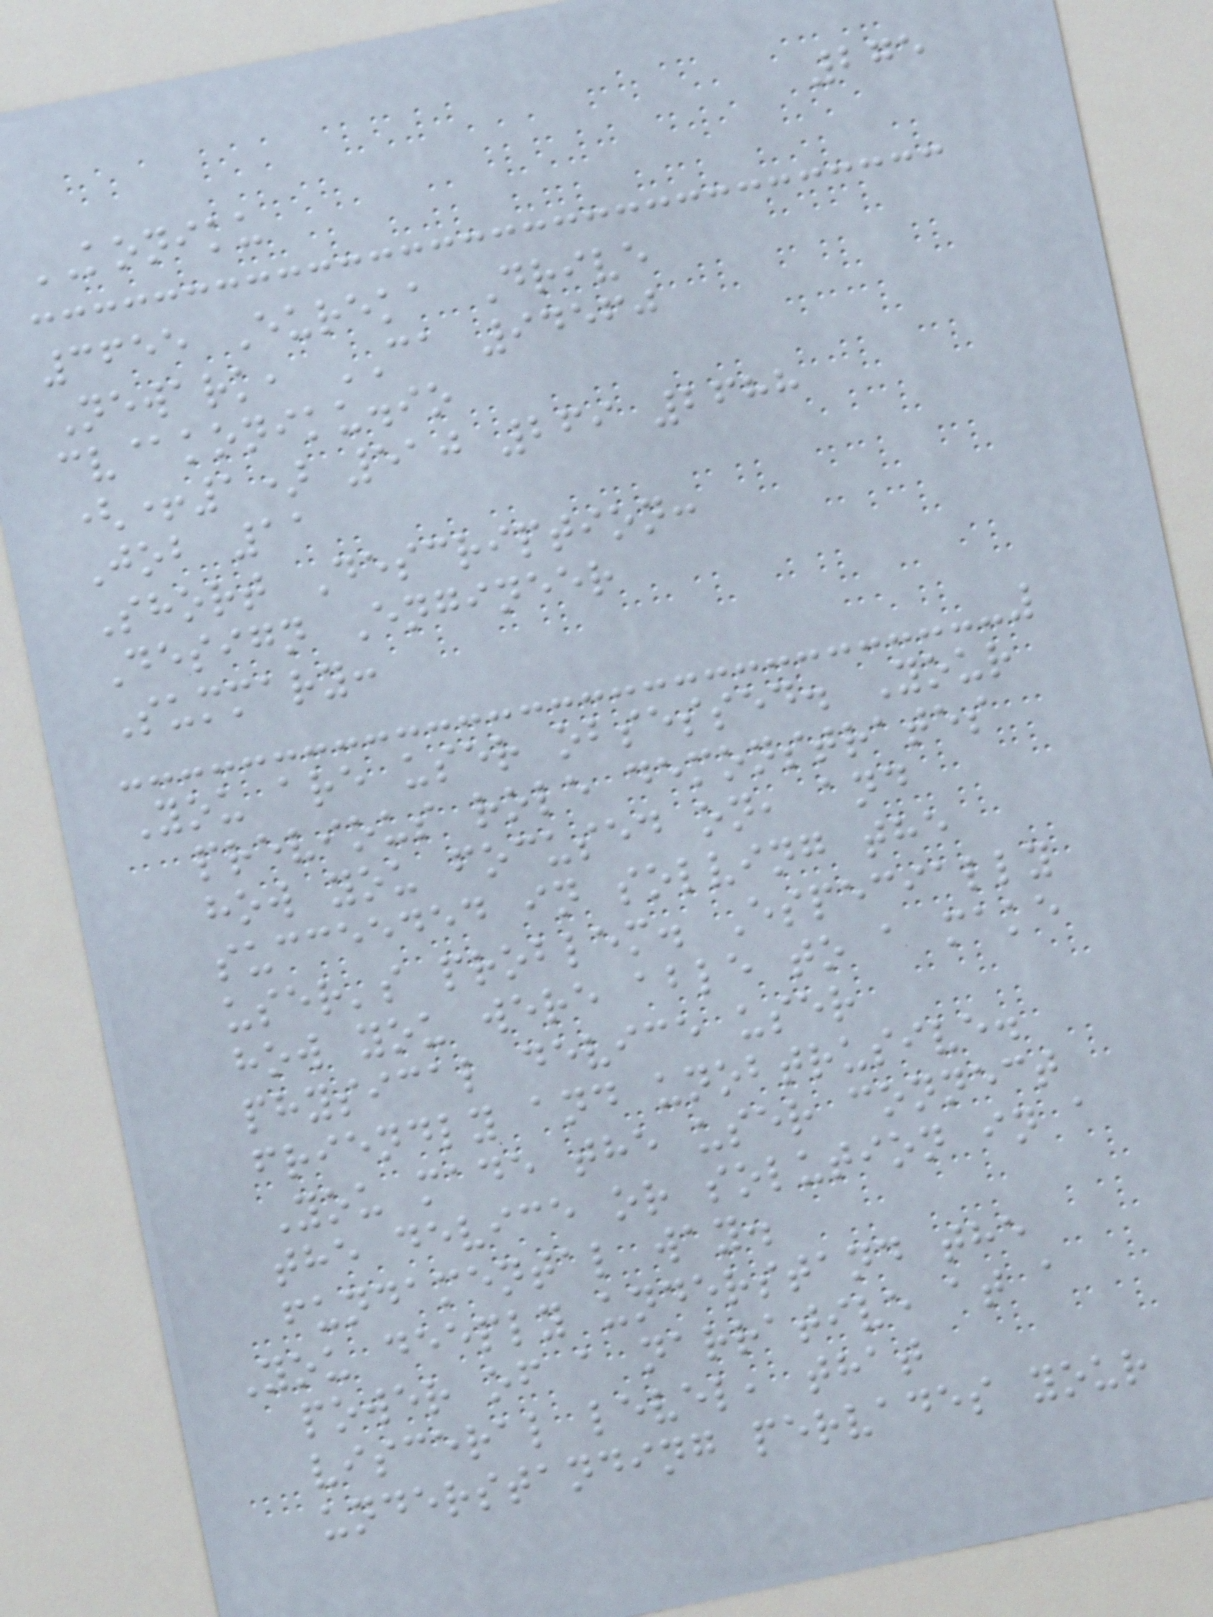275
KONIKU
3655 Eureka Drive
Newark, CA 94560
cv@koniku.io
(+1) 510 269 2688
Job 11
Short Description:
Design Engineer
Summary:
You are user obsessed. Your
previous role demonstrates
how you focused on, and
succeeded in solving the
user's problem. Especially
how you were able to a make
physical device user
friendly and unobtrusive.
You made the user connect
the device or solution in a
fundamental way.
You deeply understand the
power of a narrative at a
visceral level, that
understanding pervades your
